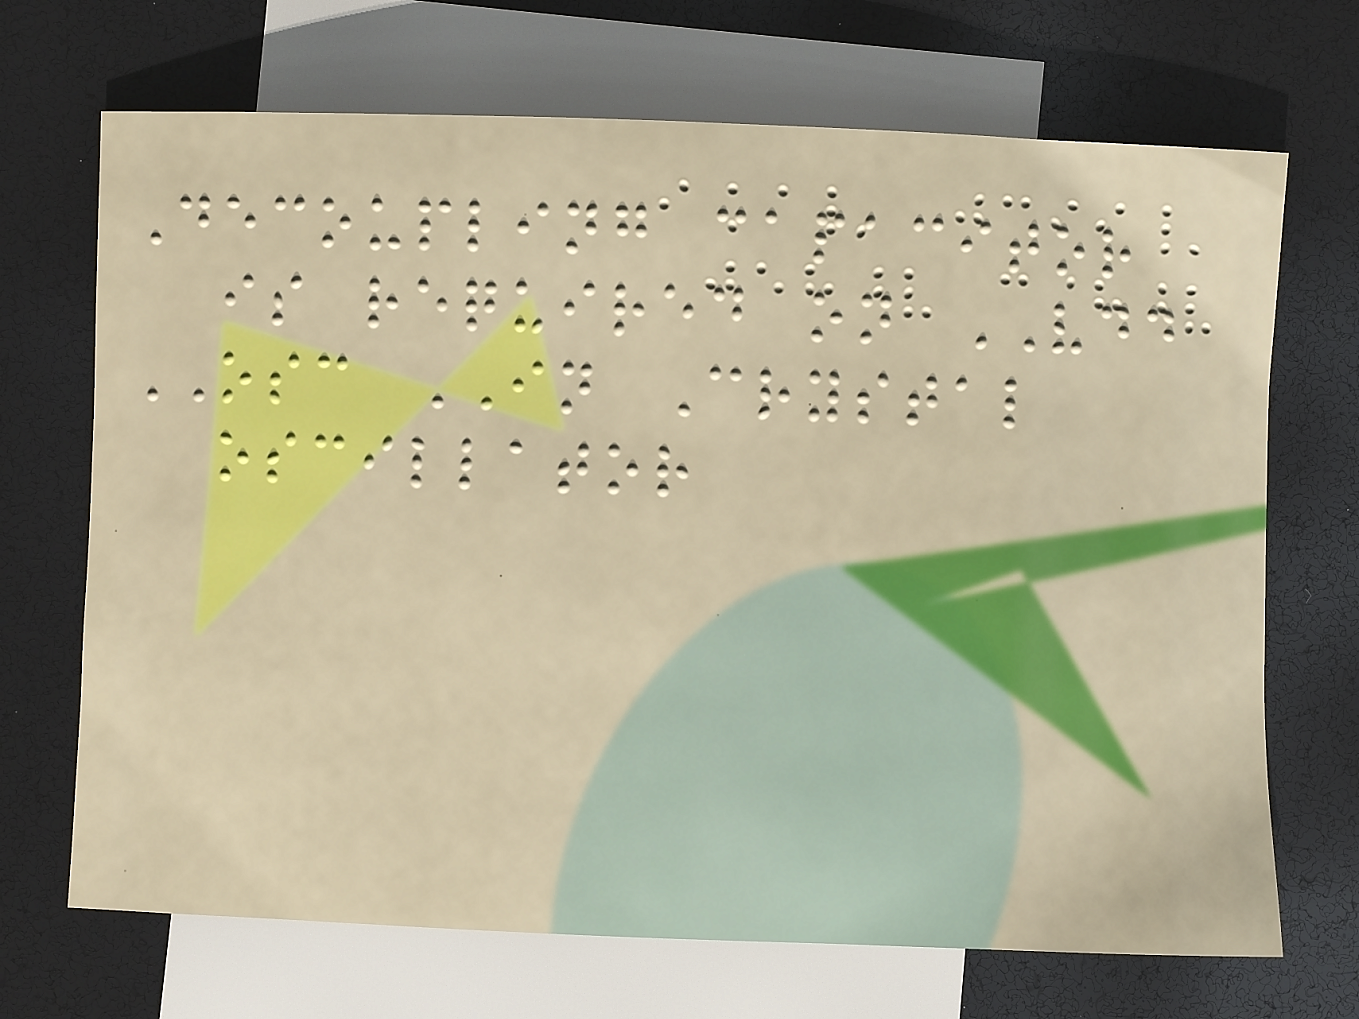Decoupling capacitor
is required on VDD
OSC IN Crystal
oscillator
